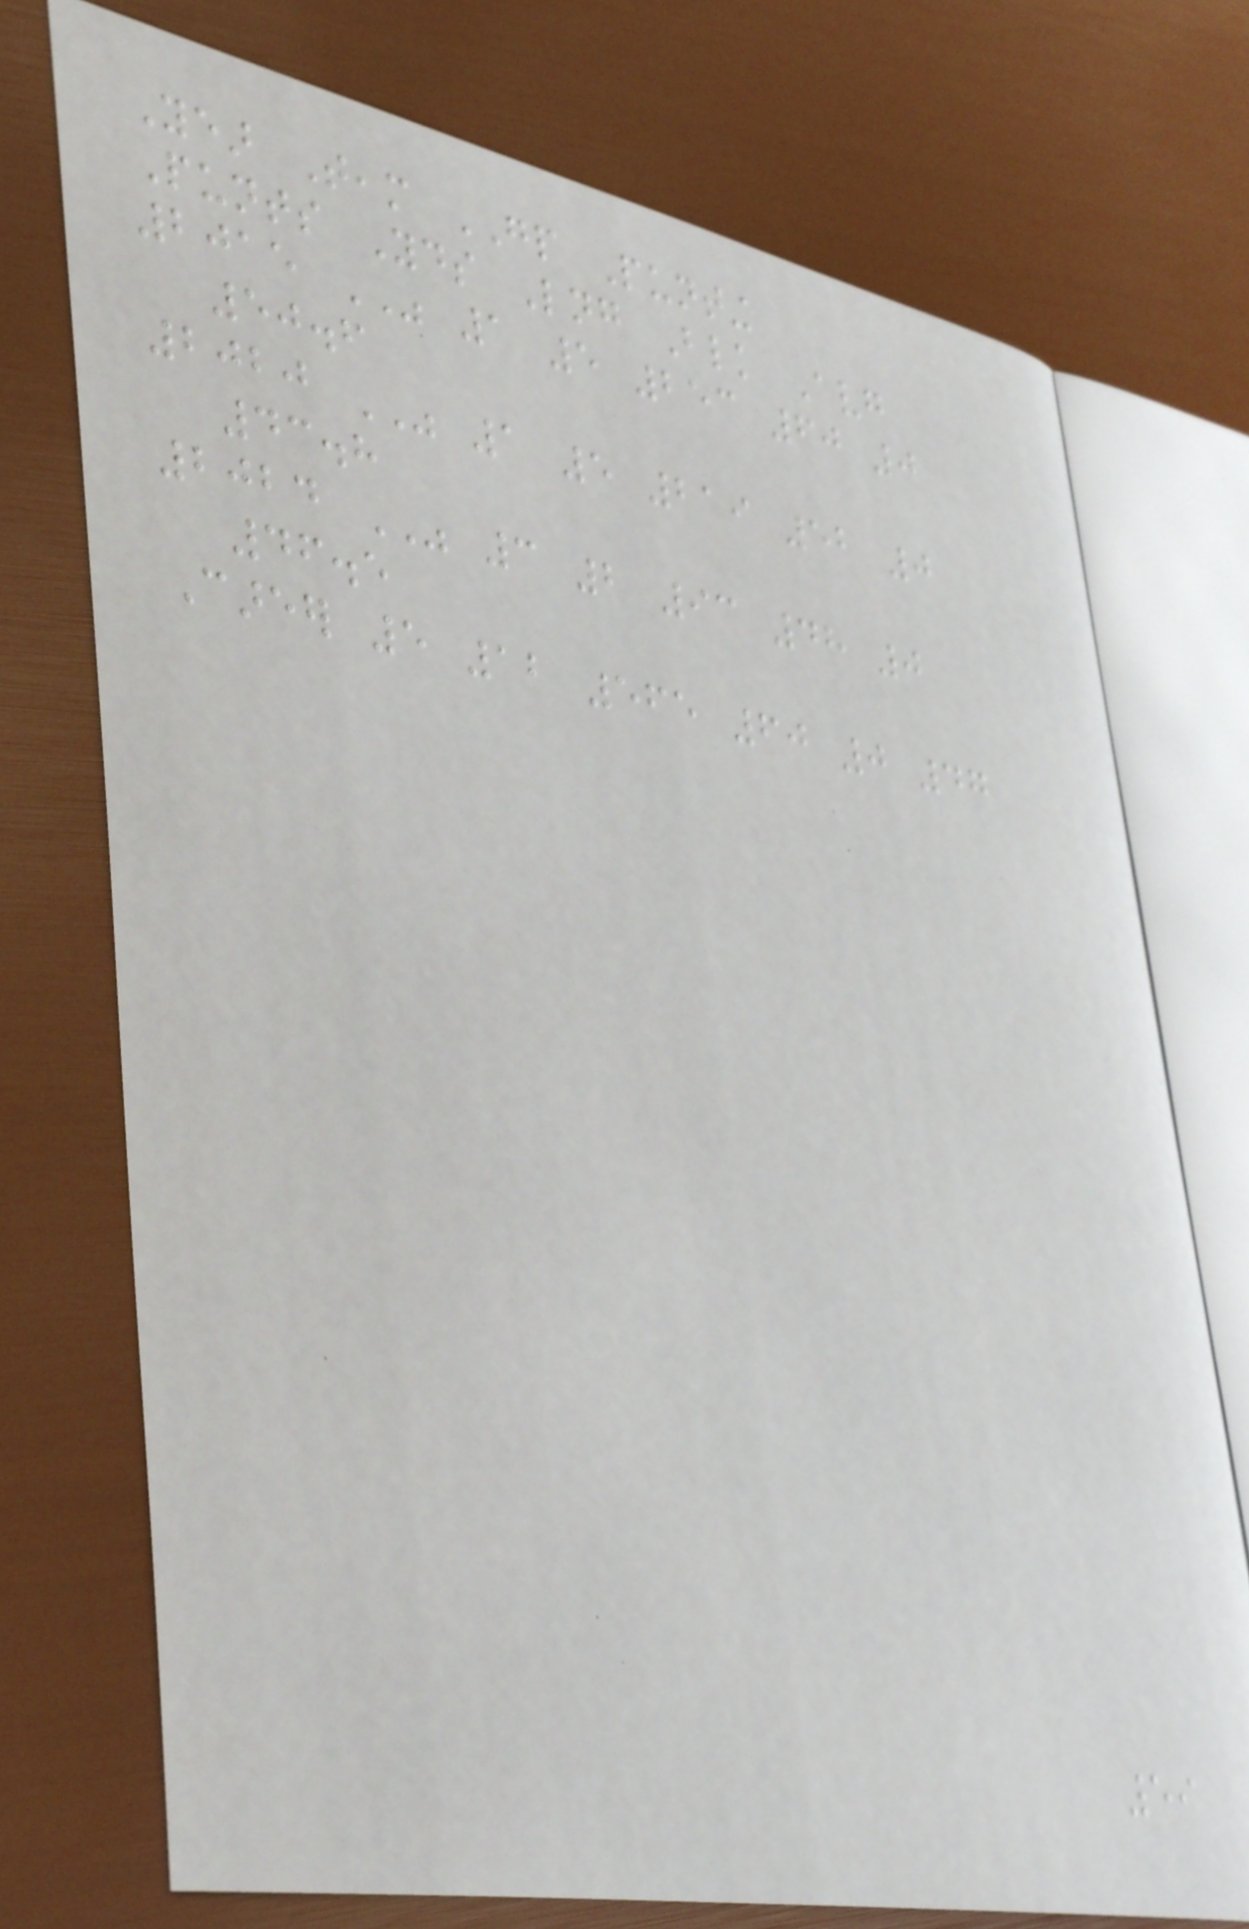Year Team GP Punting
Punts Yds Lng Blk Avg
2015 WAS 1 5 253 60 0
50.6
2020 WAS 1 5 219 52 0
43.8
2024 WAS 3 2 93 48 0
46.5
Career 5 12 565 60 0 47
59
